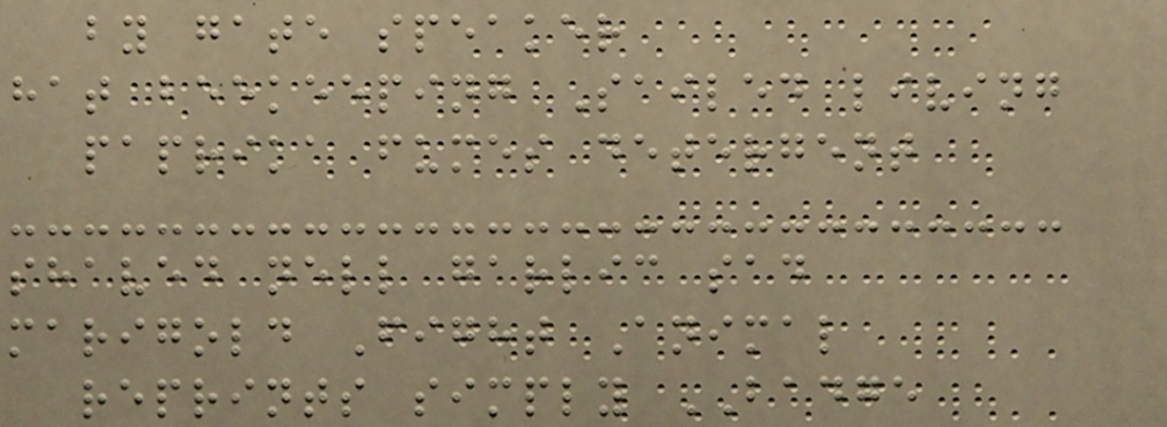by gate speaker
hat beekeeping Sailed living
paprika fumes detergent
shaved nell garlic sad
marigold Fight Animal
reprints simply BADGE
